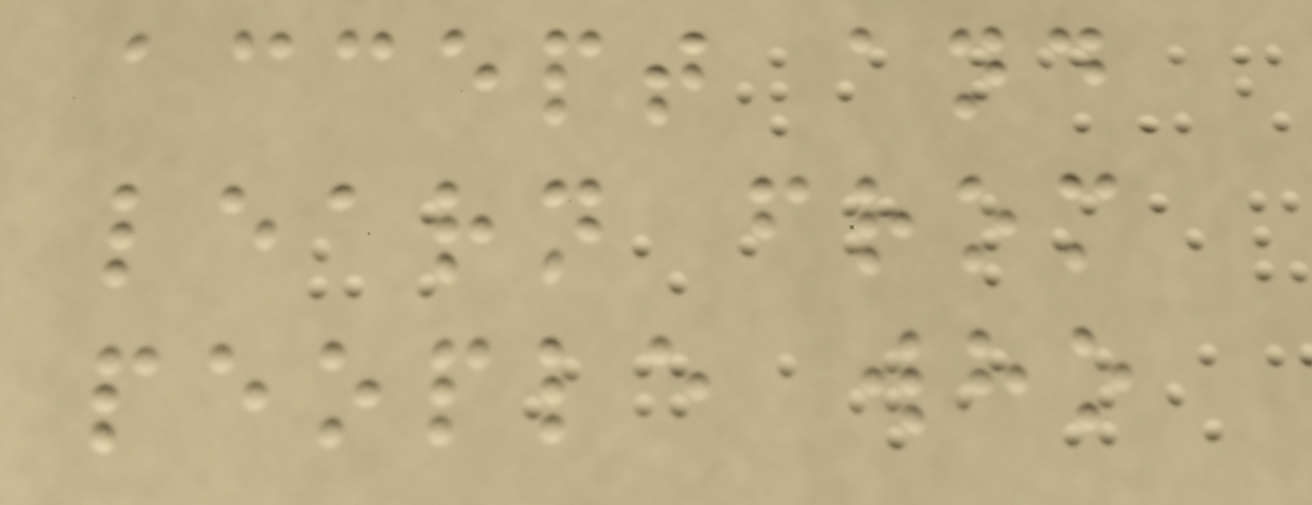accept and
learn from
people who
